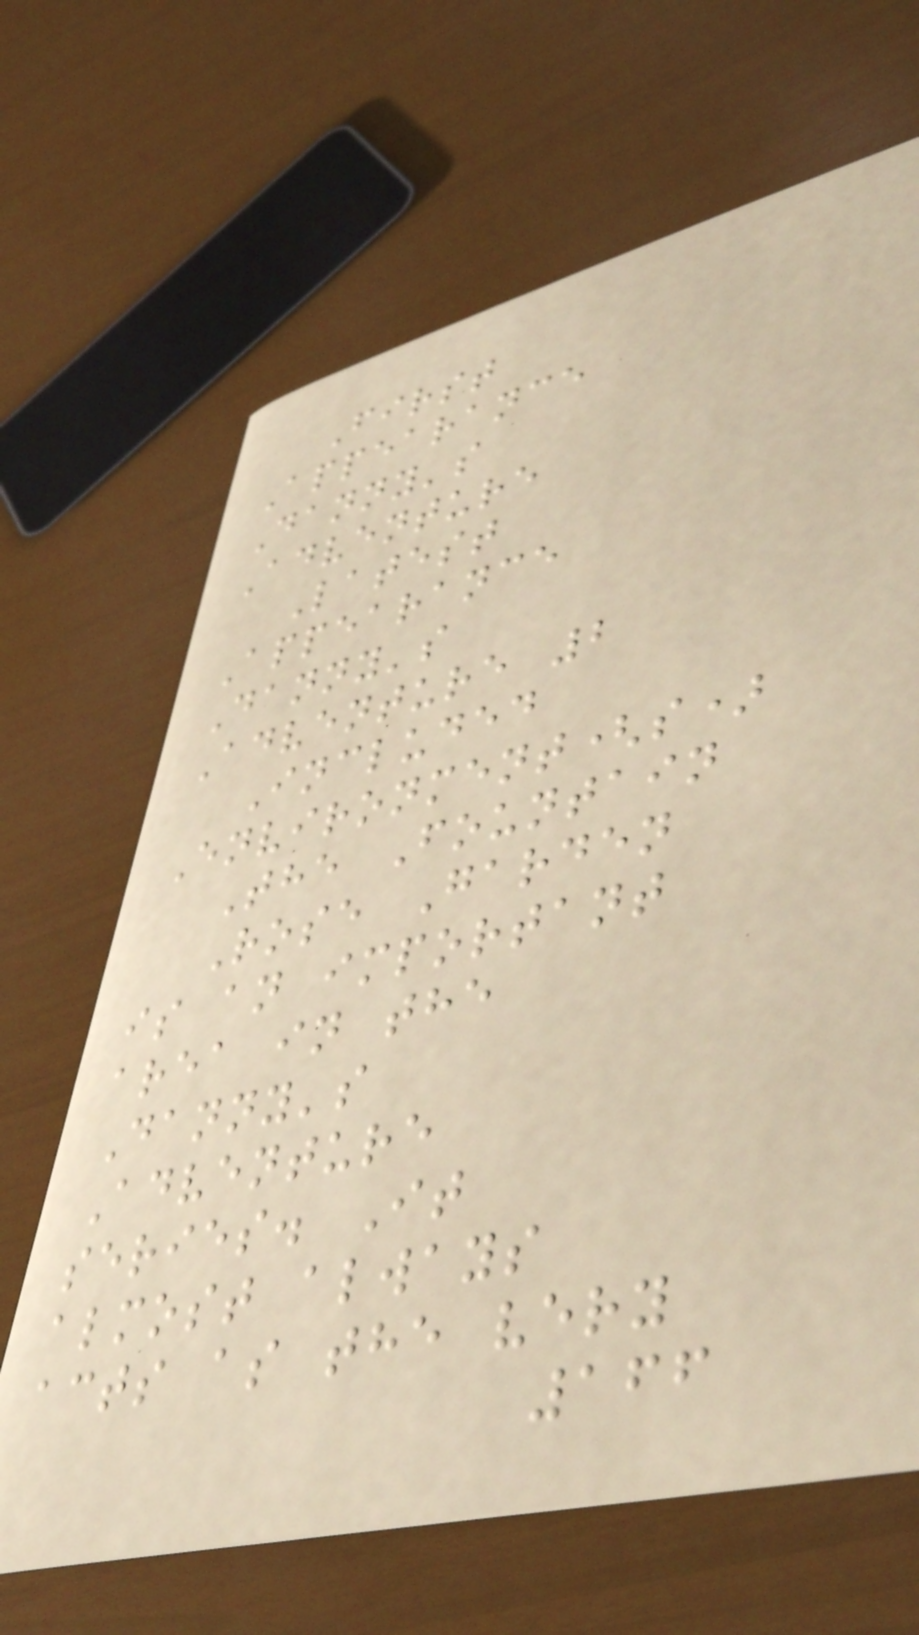First
Appearance
Danny's
Adventure
Latest
Appearance
Danny's
Adventure 2
Included
Environment(s)
The Fountain
Rose Garden
is an important
area in the
Danny's
Adventure
series. It
almost always
acts as the very
166
